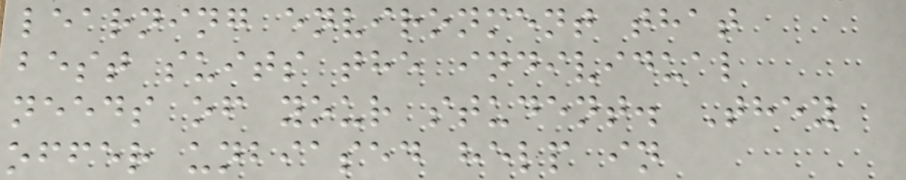learning environment that
best suits the individual
needs of your student. They
offer unbiased help in
